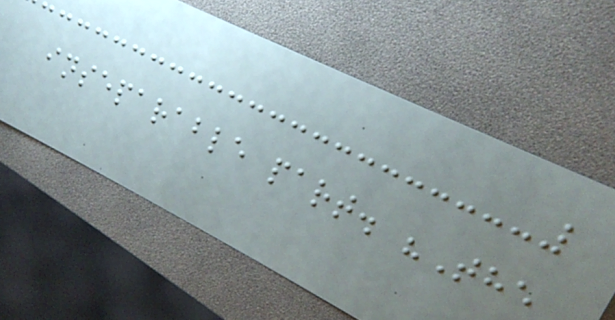inseparable part. "The
